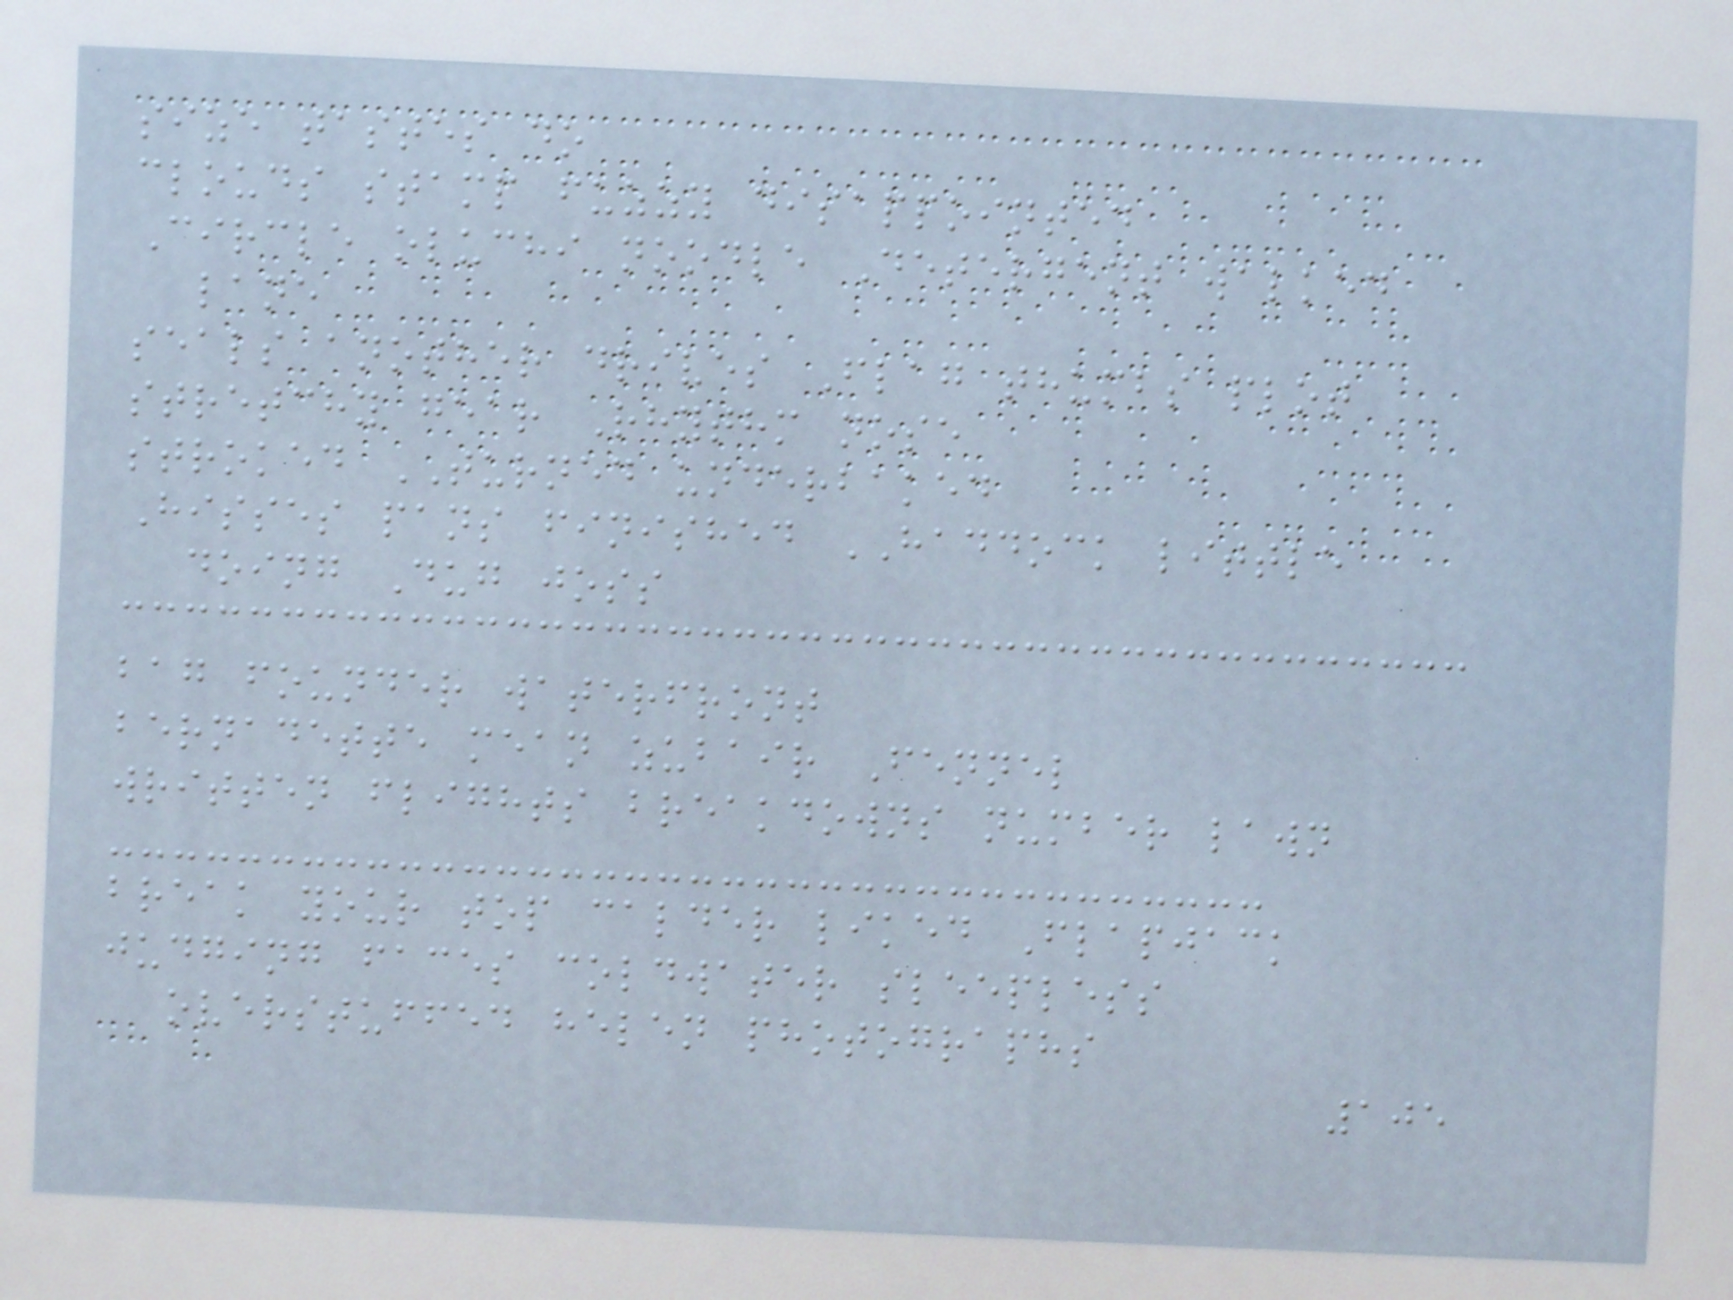size tastes do
clouds stamp fuzzy disappointed
Circle oluchi noodle Detergent walked
lane
seals another drives Flag thumbs plot
stretchy gear Rhythm nose
stroked TURNED underbaked
Hisses pans finished HADDOCK little
doing Dug joss
bag founder waterfront
bernadette mean zubair Fennel
written flights breakdowns number lawn
break your top calder liked Flapjack
judging faces coldwater sleepless
overstuffed helen photographs
105
